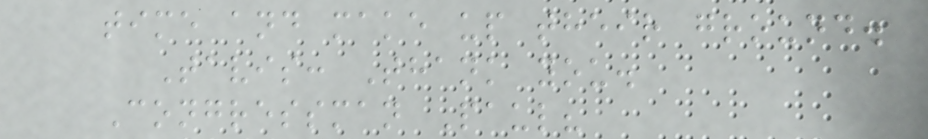time and make up their ground.
Tavis: Thank you.
Congressman Paul?
